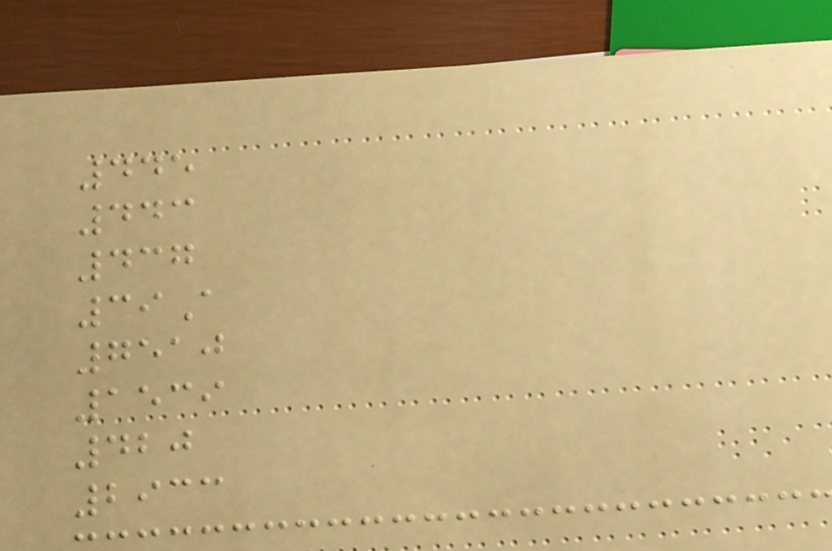445
443
437
39A
7510
1539
420
2933
